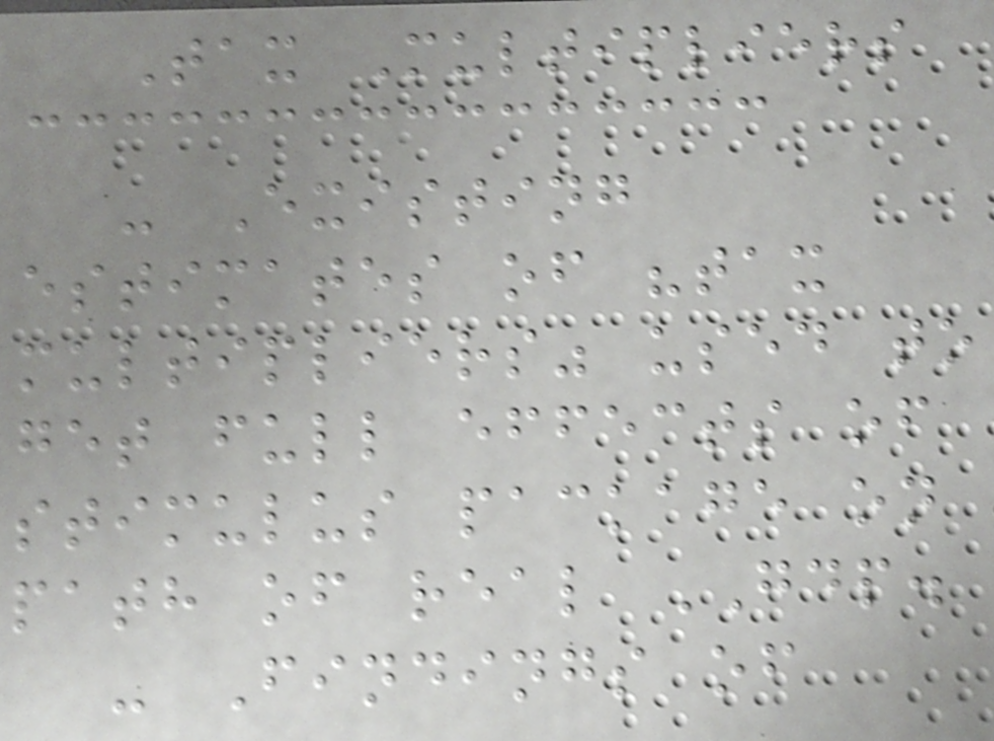Tax Multipliers
- Existing
estimates of "tax
multipliers" used to
get full effects of
stimulus package on
path of real GDP.
- Findings of
